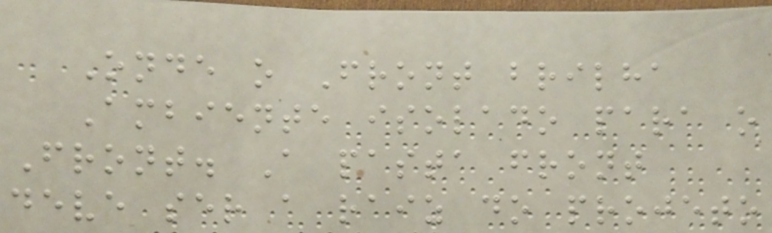Onde o Front brilha
Ambiente isolado para o
Front. A pasta front
deve ser a raiz do projeto
